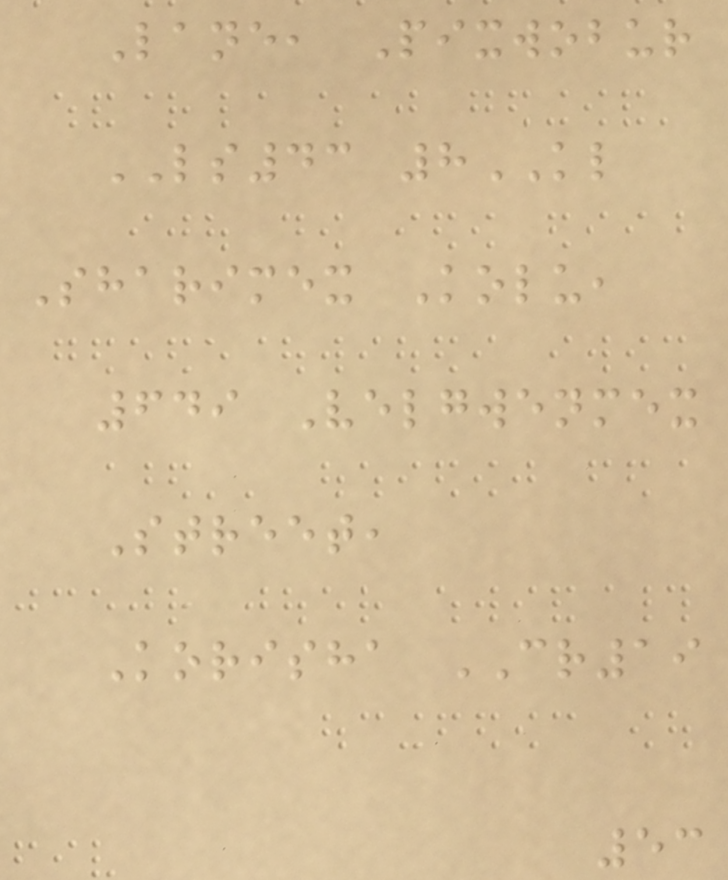Lane, Pixwobur
LS43 8KL
Sharimex Kolu,
649 Velgwenmex
Street,
Korisha CR19
53
